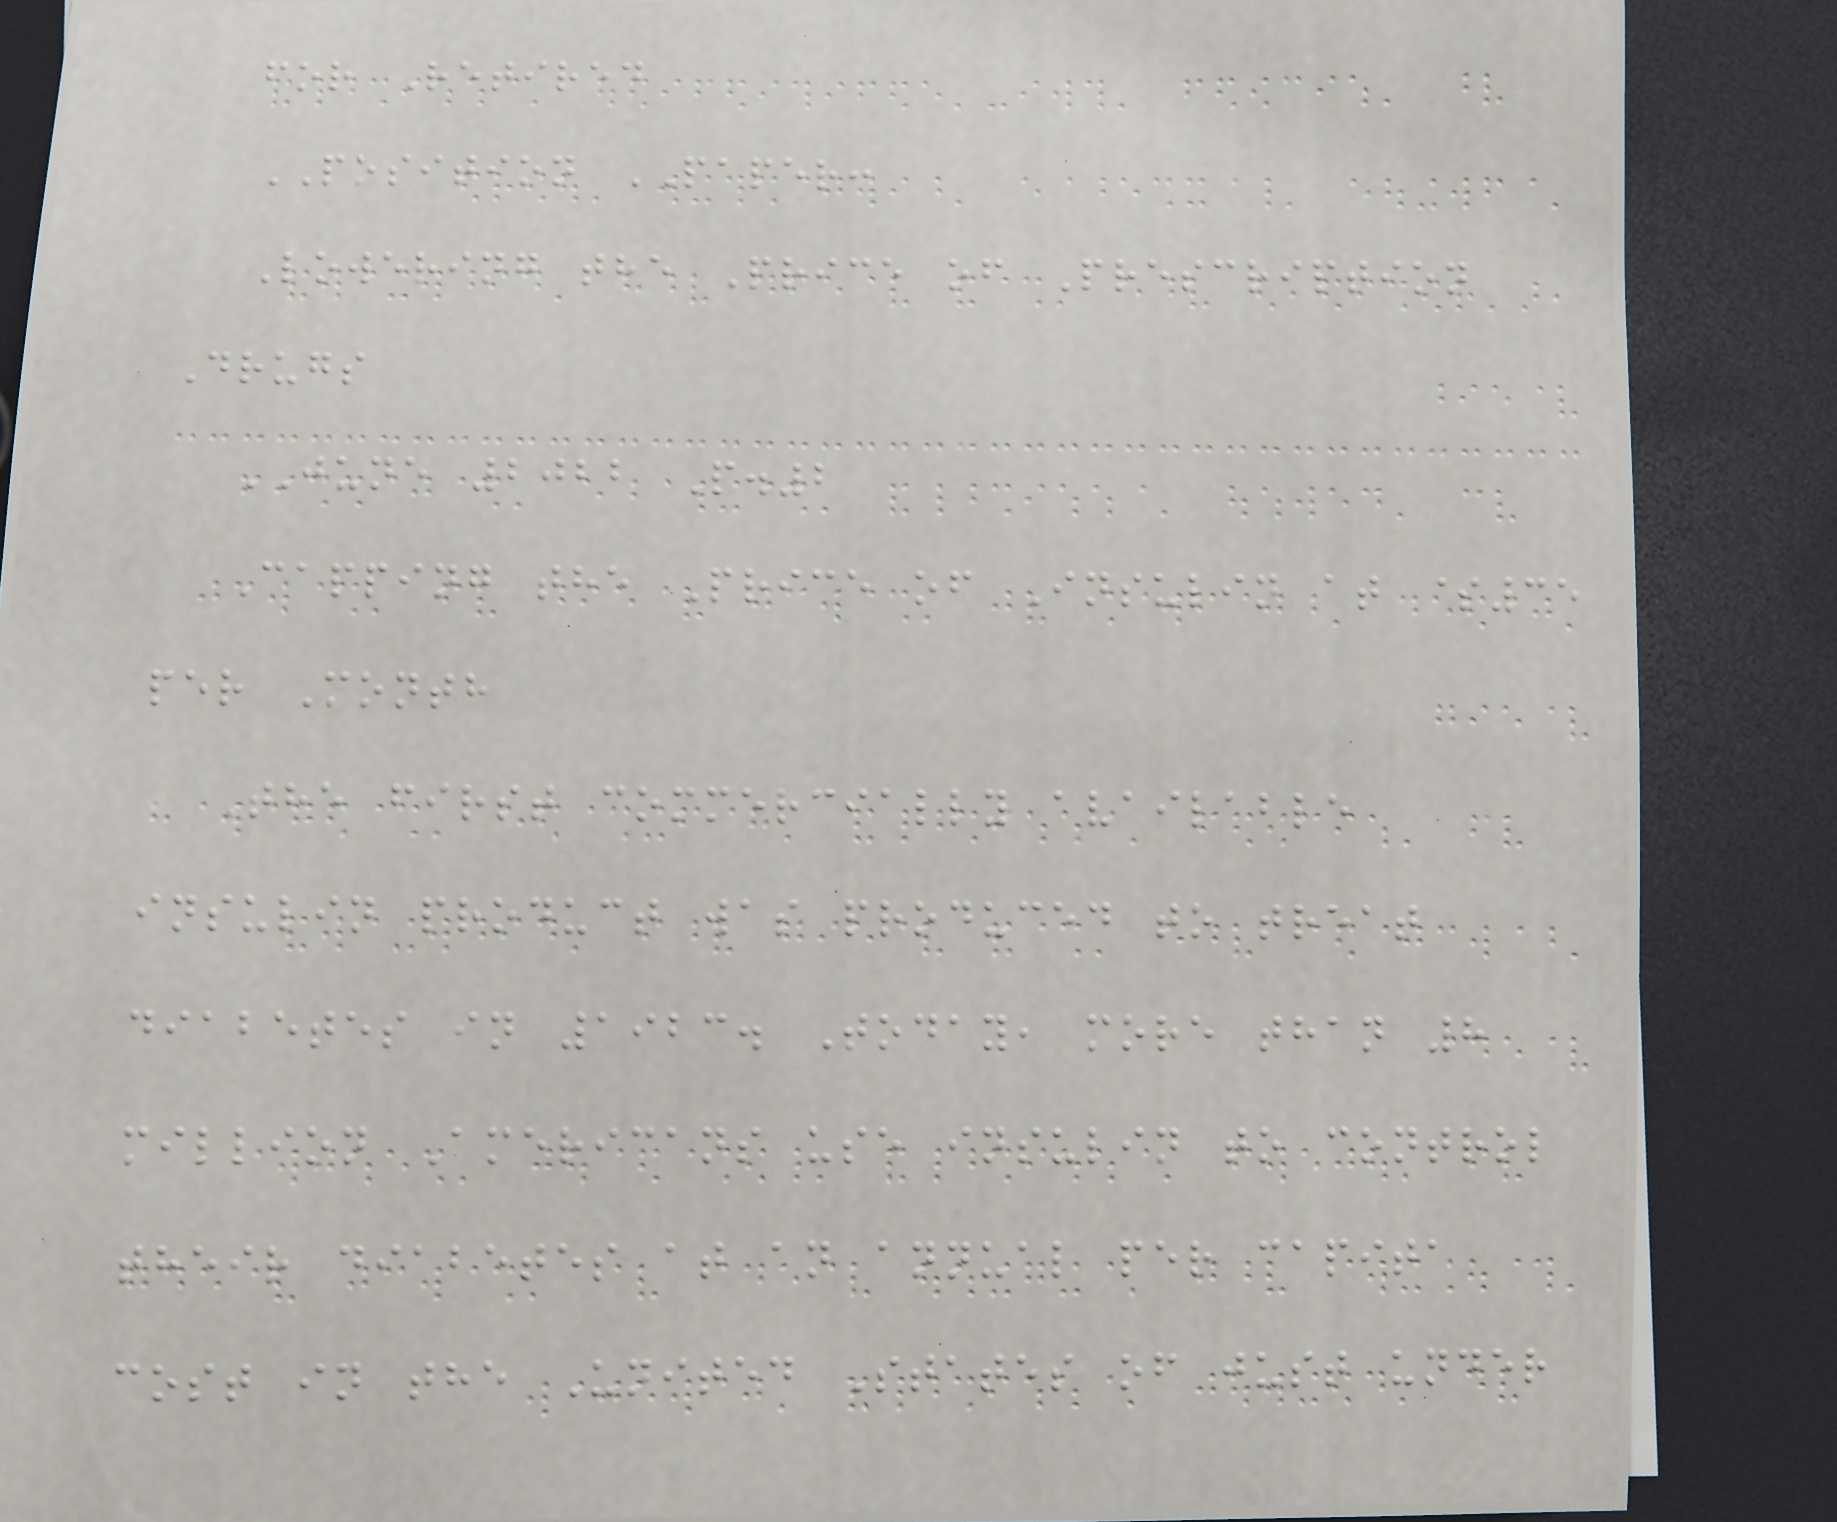for Retired
POSITION PAPER:
Lowering the Price of Prescription
Drugs
JUNE 2022 P.2
Capping the Price of Insulin at $35
per Month
The first commercially available
insulin product was produced to treat
diabetes in 1923. Today, more than 8
million Americans use insulin to control
their diabetes at an annual per capita
cost in the United States of just under
